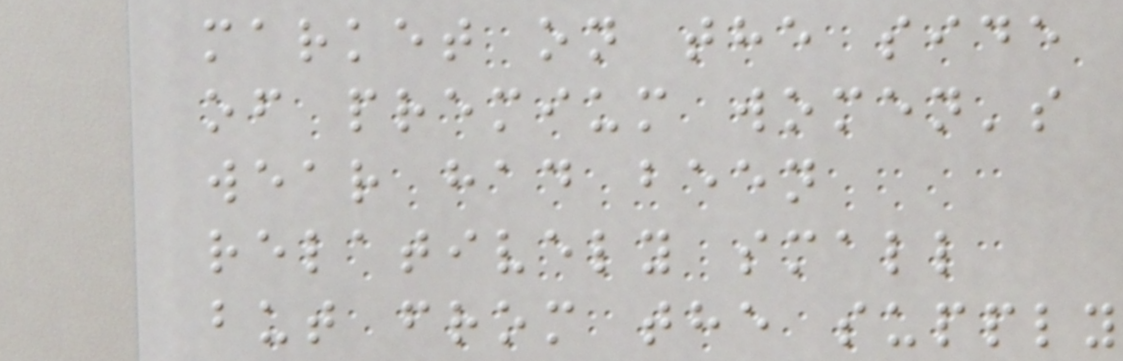market on the side
of premium women's
wear had been
relatively small
but from the supply
